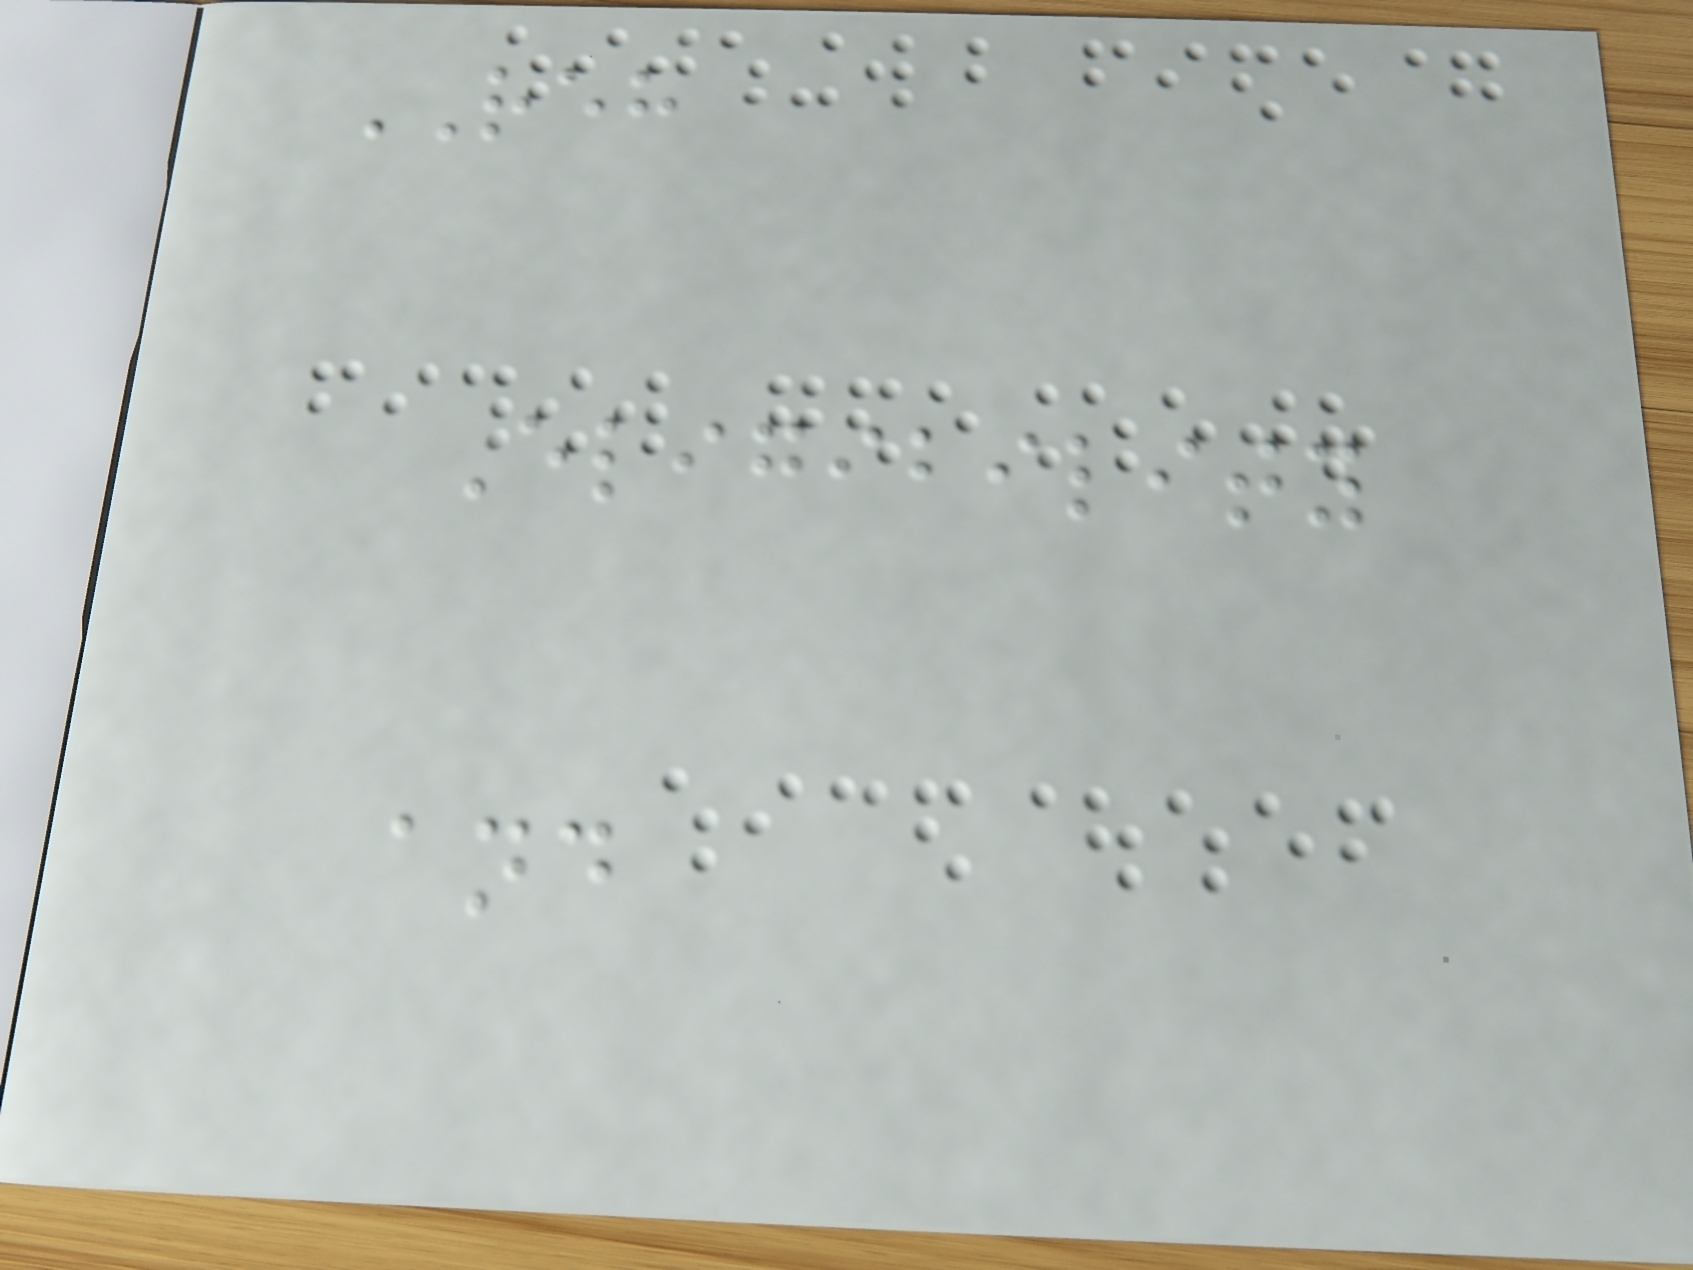REH
Eligibility
and
